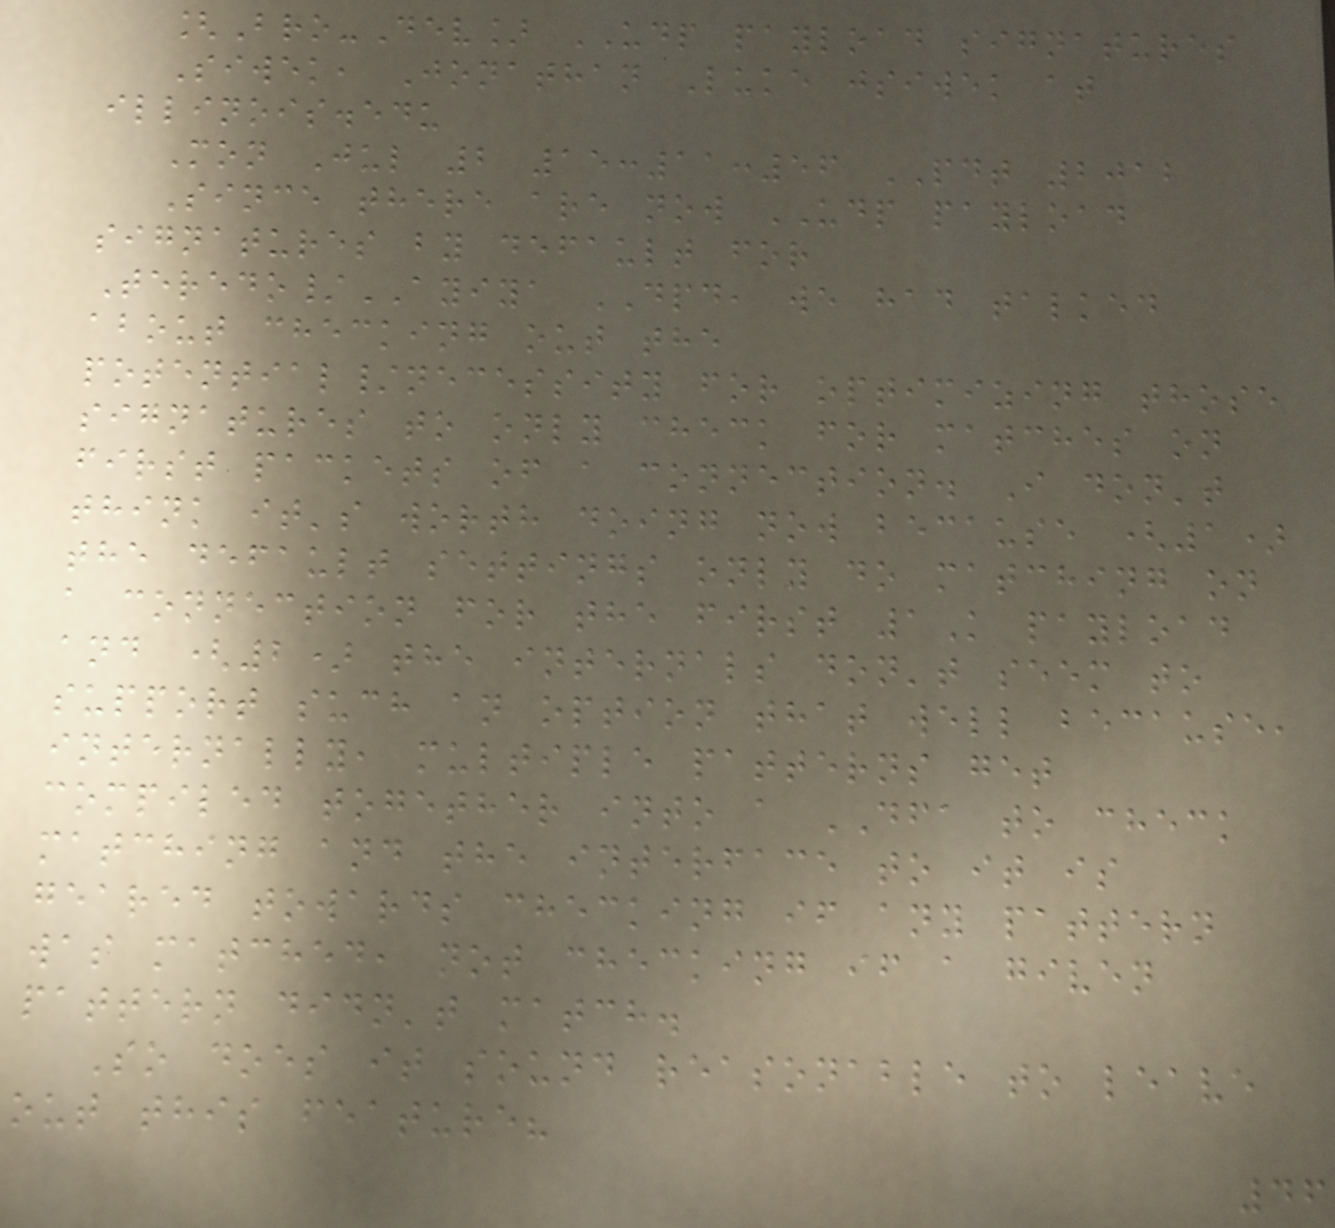[Bro-Dev] UDP payload signatures
Siwek, Jonathan Luke jsiwek at
illinois.edu
Mon Jul 2 15:11:56 PDT 2012
Since there are now UDP payload
signatures by default for
Teredo/AYIYA DPD, we had talked
about checking out the
potential/necessity for optimizing those
signatures to only check for matches on
first packets of a connection. I don't
think it's worth doing now because (1)
the default settings only do matching on
a connection for the first 1K payload
and (2) the internals don't seem to
support such an option that well because,
internally, multiple patterns get
compiled together into a DFA to check
matching and the interface to it is
geared towards checking if any pattern
was matched, not checking if a given
pattern didn't match.
So does it sound reasonable to leave
out this feature?
46
